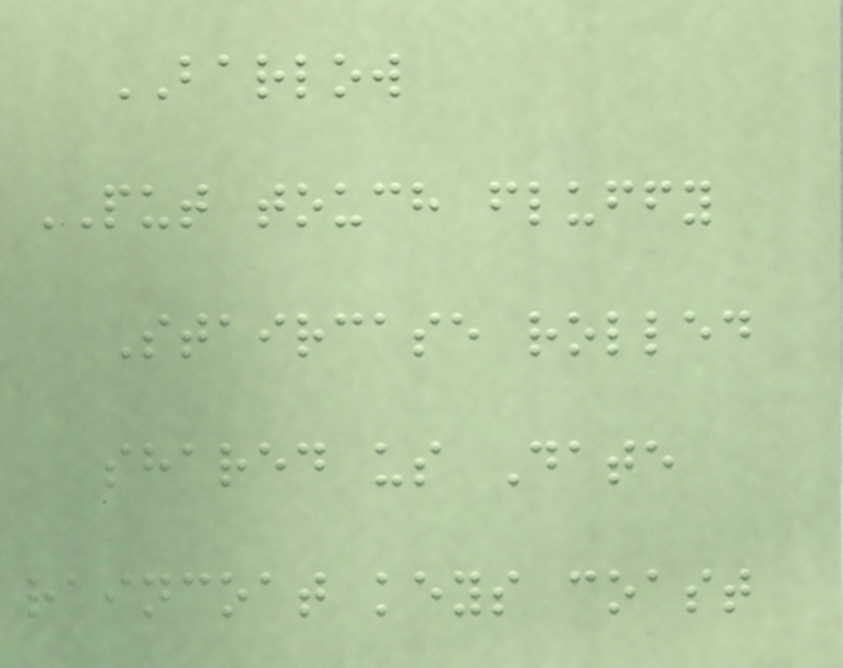BARLOW
PUT touch fluffy
Staircase rolled
shared us Date
raincoat keys coast
